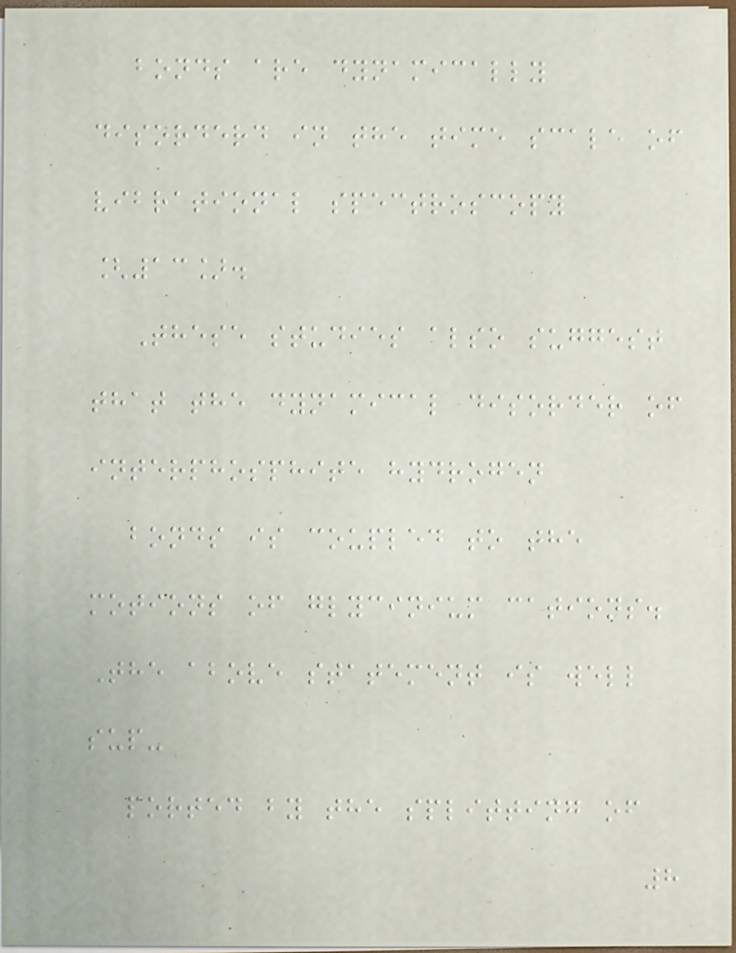bonds are dynamically
disorderd in the time scale of
vibrational spectroscopy
[13].
These studies also suggest
that the dynamical disorder of
interphosphite hydrogen
bonds is coupled to the
motions of glycinium cations.
The above statement is well
sup-
ported by the splitting of
8
